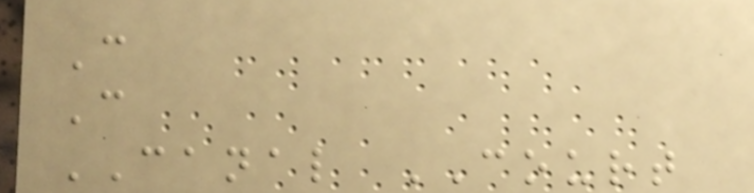C
C
CANAL COURT
